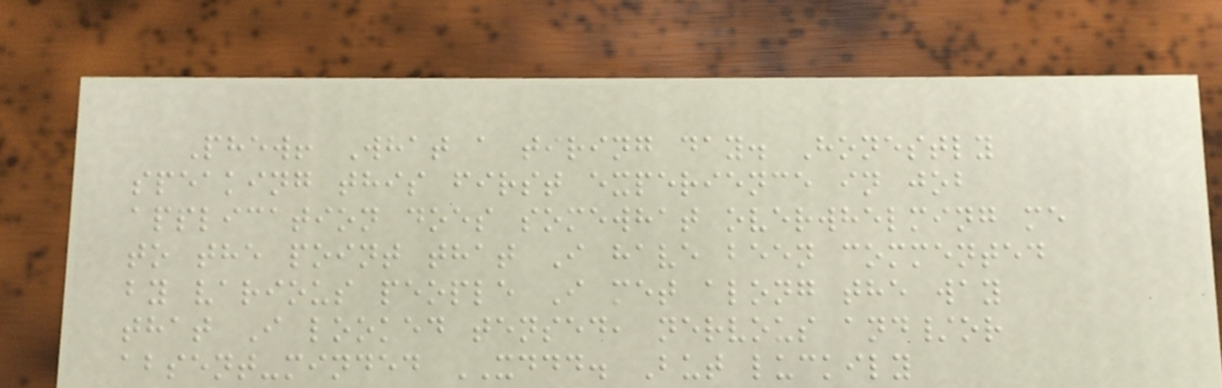Phew! What a tiring day. Honestly
speaking this first experience in job
application does somewhat overwhelming me
to the point that I have been commented
by various people I met along the way
that I looked tensed, nervous and/or
absent-minded XDDD. But luckily
